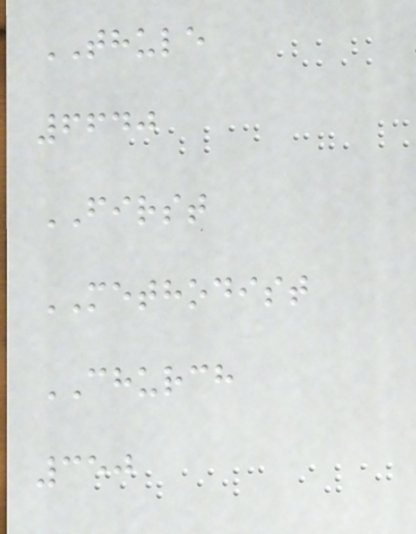THULE
6640
FIRST
METHODIST
CHURCH
350
